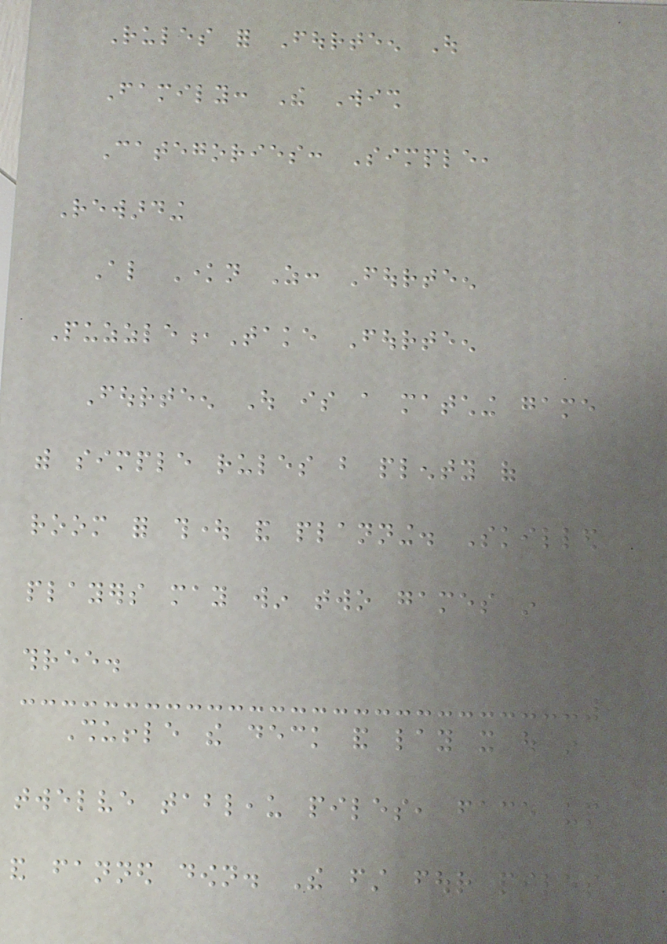Rules for Fourteen Out
Family: The Wish
Categories: Simple,
Rewarding
Also Known As: Fourteen
Puzzle,Take Fourteen
Fourteen Out is a matching game
with simple rules but plenty of
room for thought and planning. Skilled
players may win two games in
three.
Shuffle the deck and lay it out in
twelve tableau piles, face up
and fanned down. The first four piles
